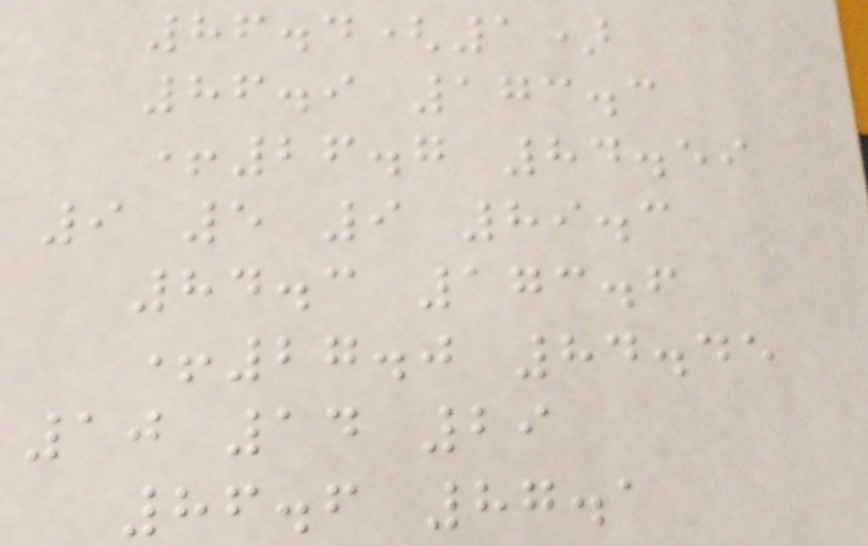86.4(1)
86.9 173.3
+26.7 84.59
9 5 9 89.3
84.3 173.6
+27.0 84.45
10 14 29
86.6 87.1
